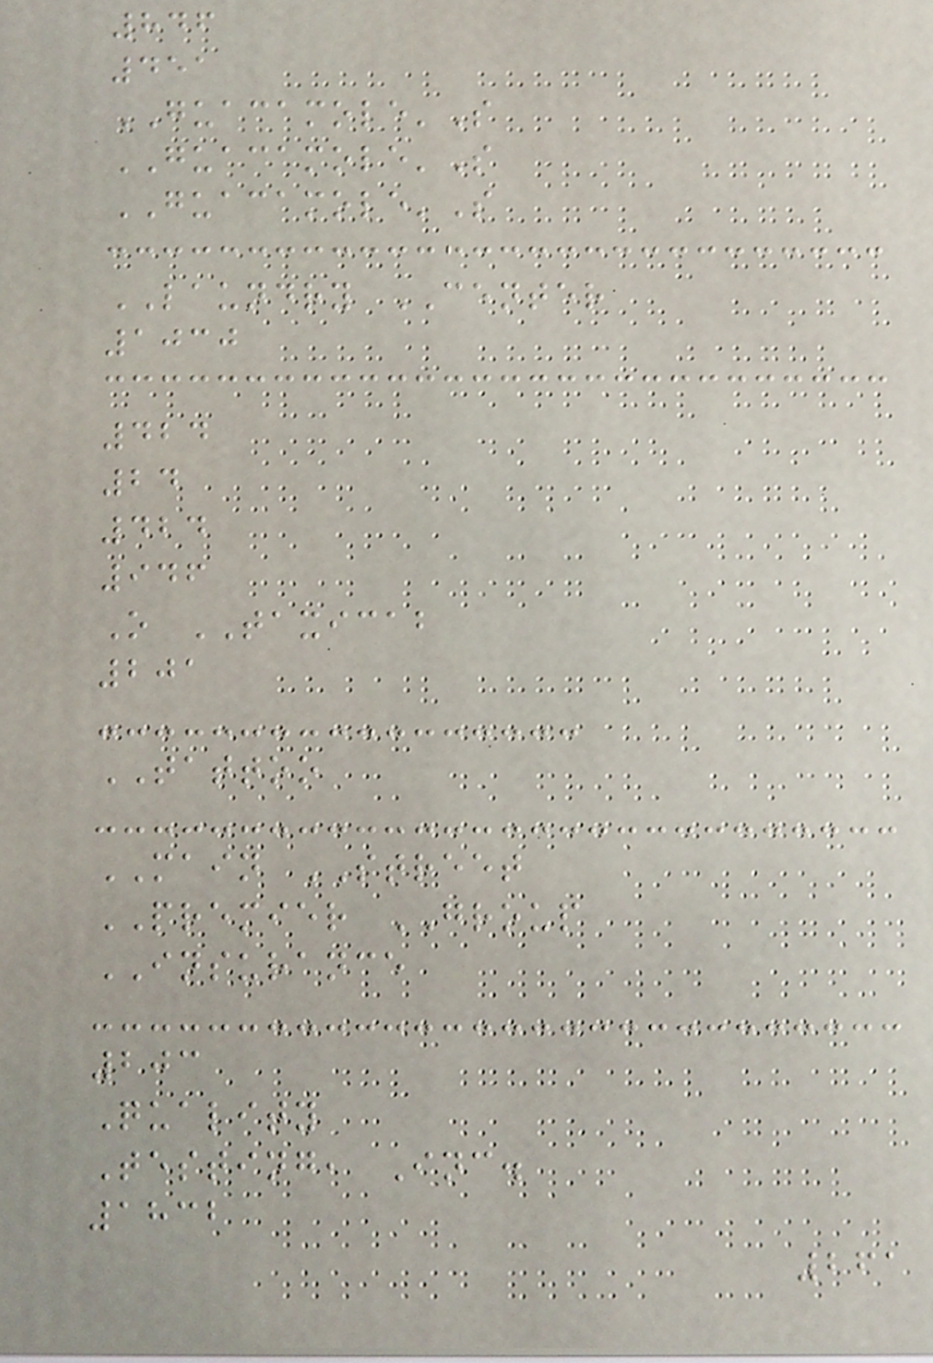846
451
GUACAMOLE'S
GUACAMOLE'S
GUACAMOLE'S
LAUNDRY CENTER
1030
424
24
424
946
O TAXICAB
201
TATTOO
MAIN STREET
PREMIER GROUP
INSURANCE
203
Quality
Testing, Inc.
1832
261
